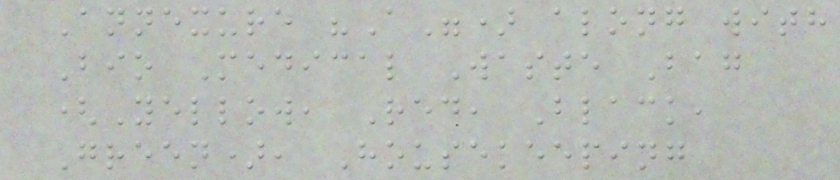Annexure "A") along with
Bio Medical Waste Bag
(Yellow, Red, Black,
Green), Housekeeping
